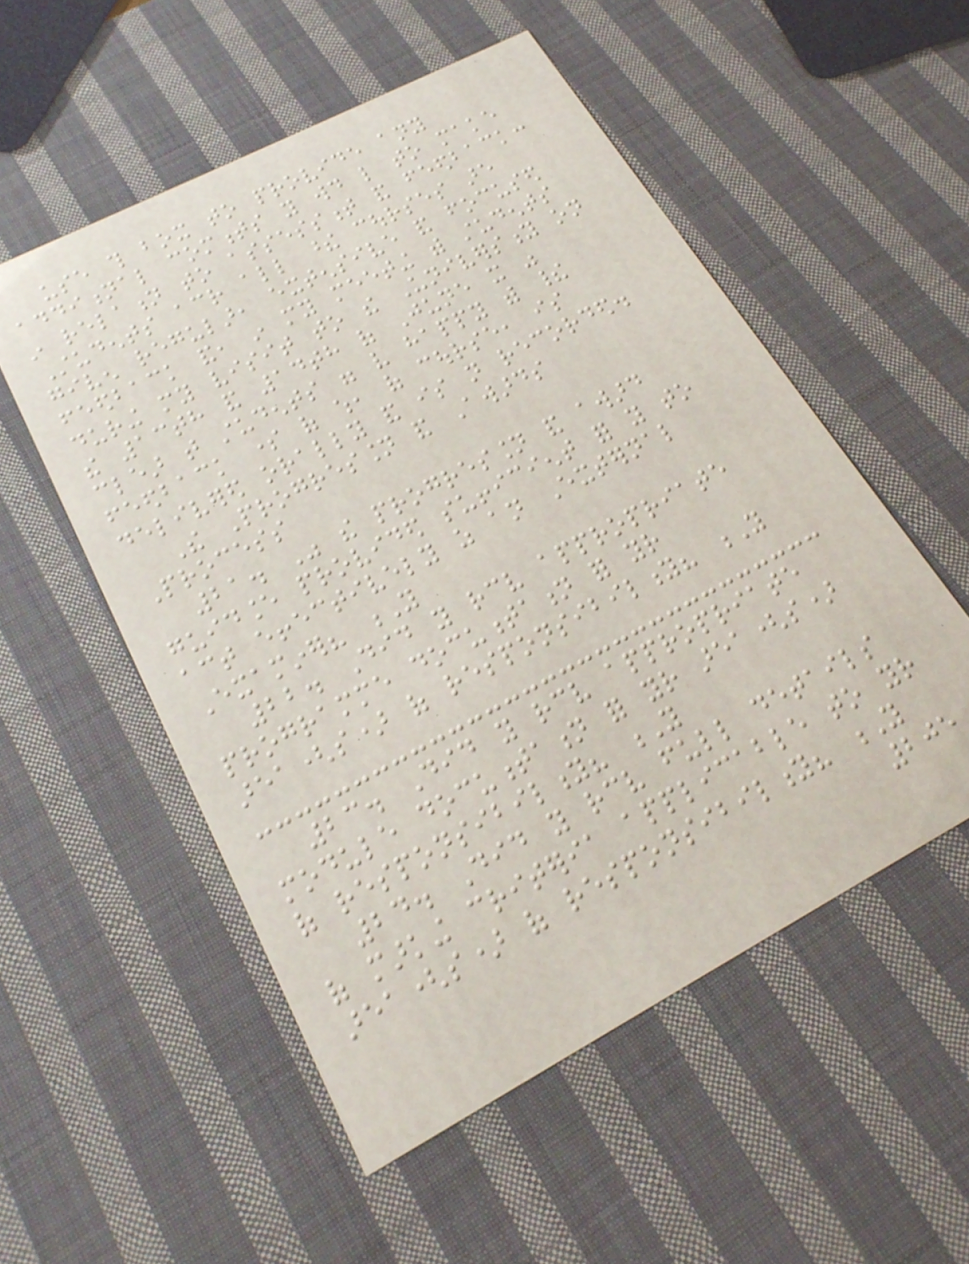use this box to provide any
additional comments you would like to make
in relation to assessment and feedback:
Students across all these courses are
given regular, extensive and focused
feedback and, in my meeting with students
during my visit to the University on
the 13th and 14th of June it was
clear that students were very happy with their
feedback some of which, of course, is
delivered orally and is not recorded.
The Progression and Awards
Process
21. Was the progression and award
guidance provided sufficient for you to
act effectively as an External
Examiner? Y
22. Did you receive appropriate
programme documentation for your
area(s) of responsibility? Y
23. Did you receive appropriate
module documentation for your area(s)
of responsibility? Y
24. Did you receive full details
of marking criteria applicable to your
area(s) of responsibility? Y
205
